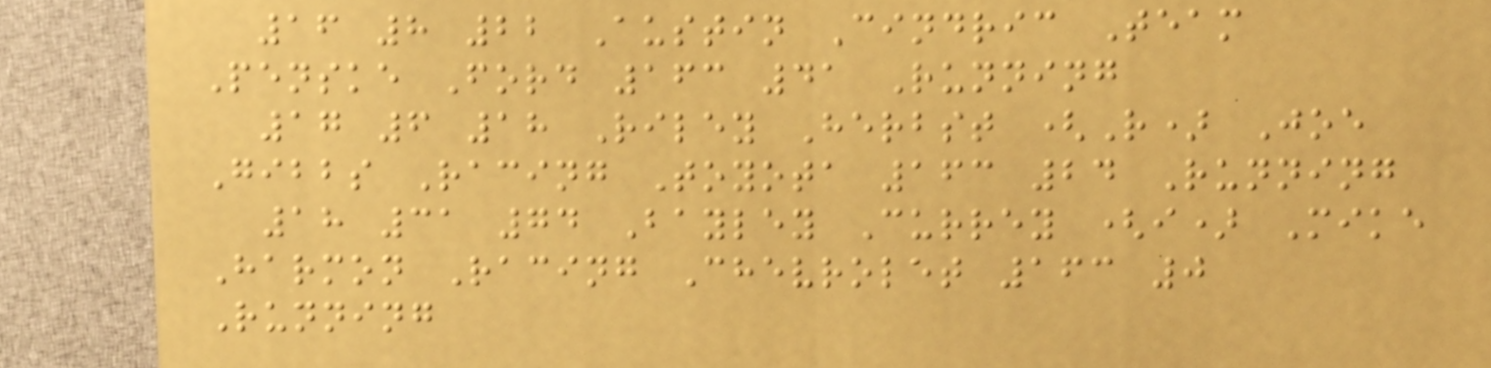16 8 22 Austin Cindric Team
Penske Ford 163 41 Running
17 6 18 Riley Herbst (R) Joe
Gibbs Racing Toyota 163 24 Running
18 31 74 Bayley Currey (i) Mike
Harmon Racing Chevrolet 163 0
Running
